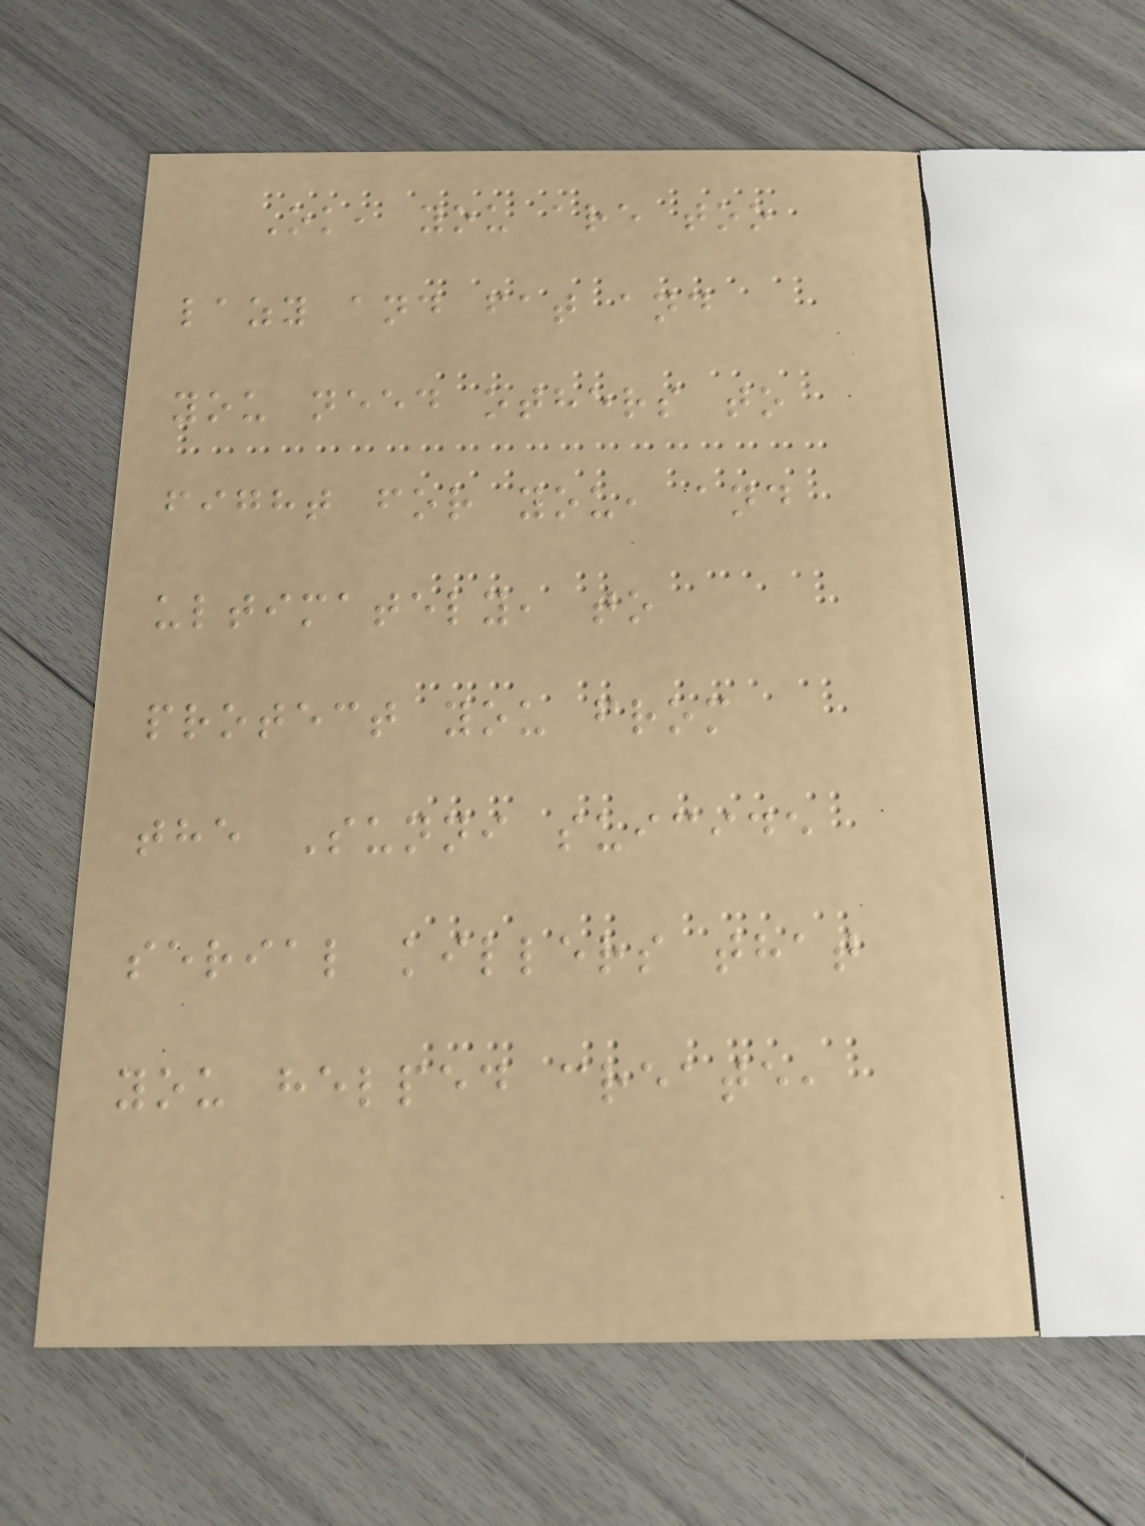Ok, you are too
lazy and fat and
you need others to
fight for you, and
ultimately, to
protect you from
the Sunni suicide
serial killers that
you helped create,
